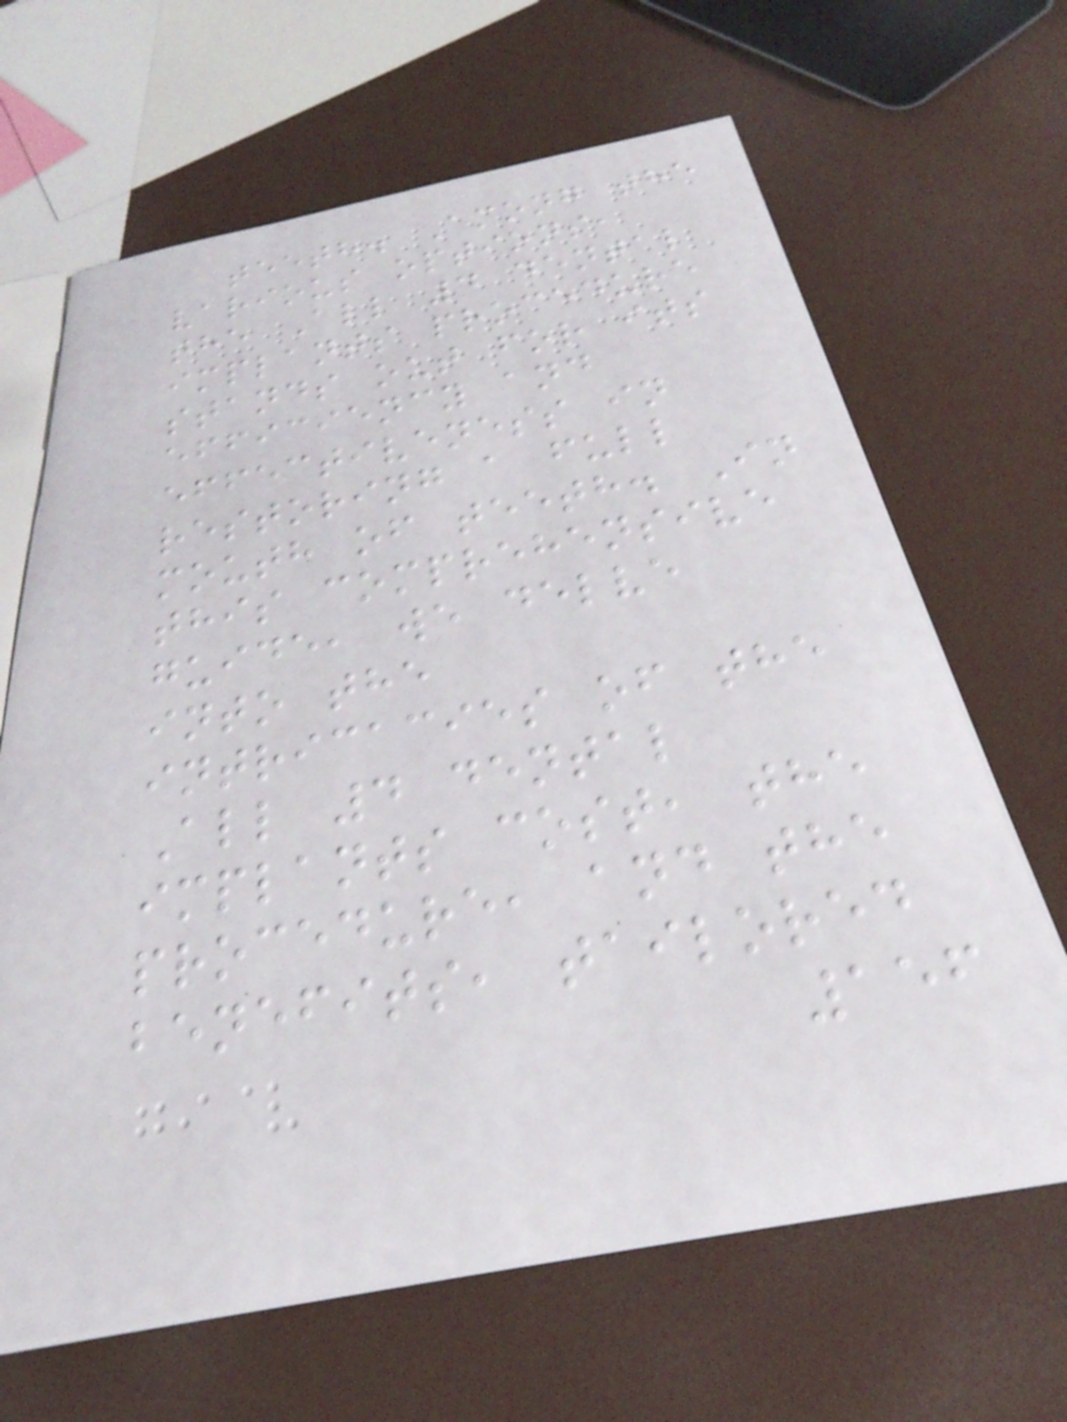teeth. Among the
various options,
the All 4 dental
implants procedure
stands out for its
efficiency and
effectiveness in
restoring a full
mouth of teeth. In
this comprehensive
guide, we delve
into the
intricacies of the
All 4 dental
implants cost, the
procedure, and the
benefits, tailored
156
